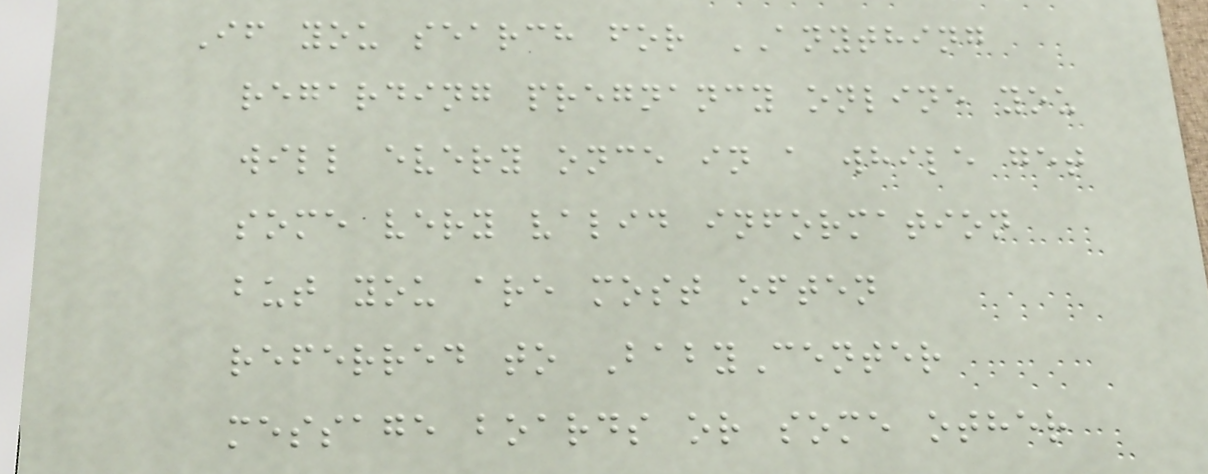If you search for ANYTHING
regarding pregnancy online you
will every once in a while get
some very valid information
but you are most often
referred to BabyCenter
message boards or some other
